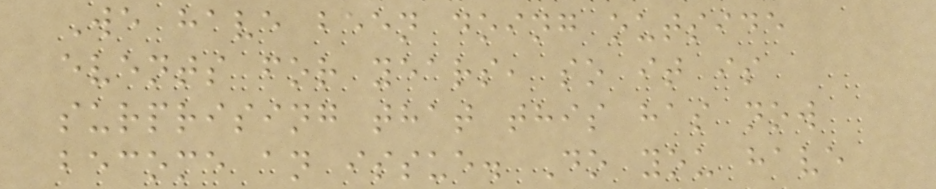We have been doing outside
events for years, so it is
surprising that this has now
become an issue. Do you have
